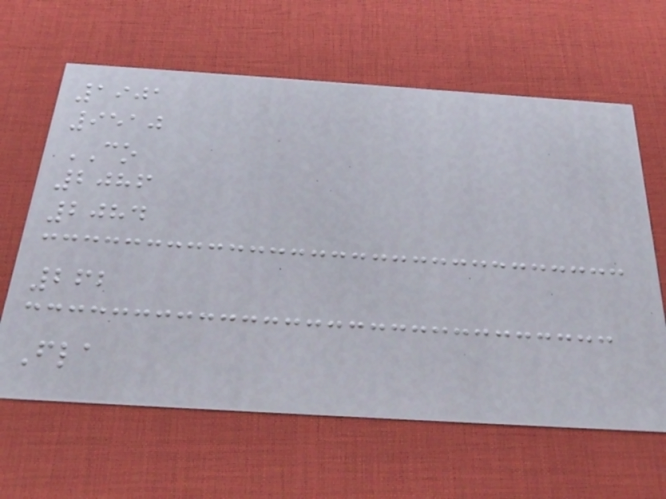1901
9510
CO
2086
2084
262
Fla
